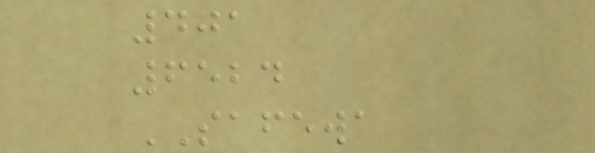401
6524
SAFEWA
